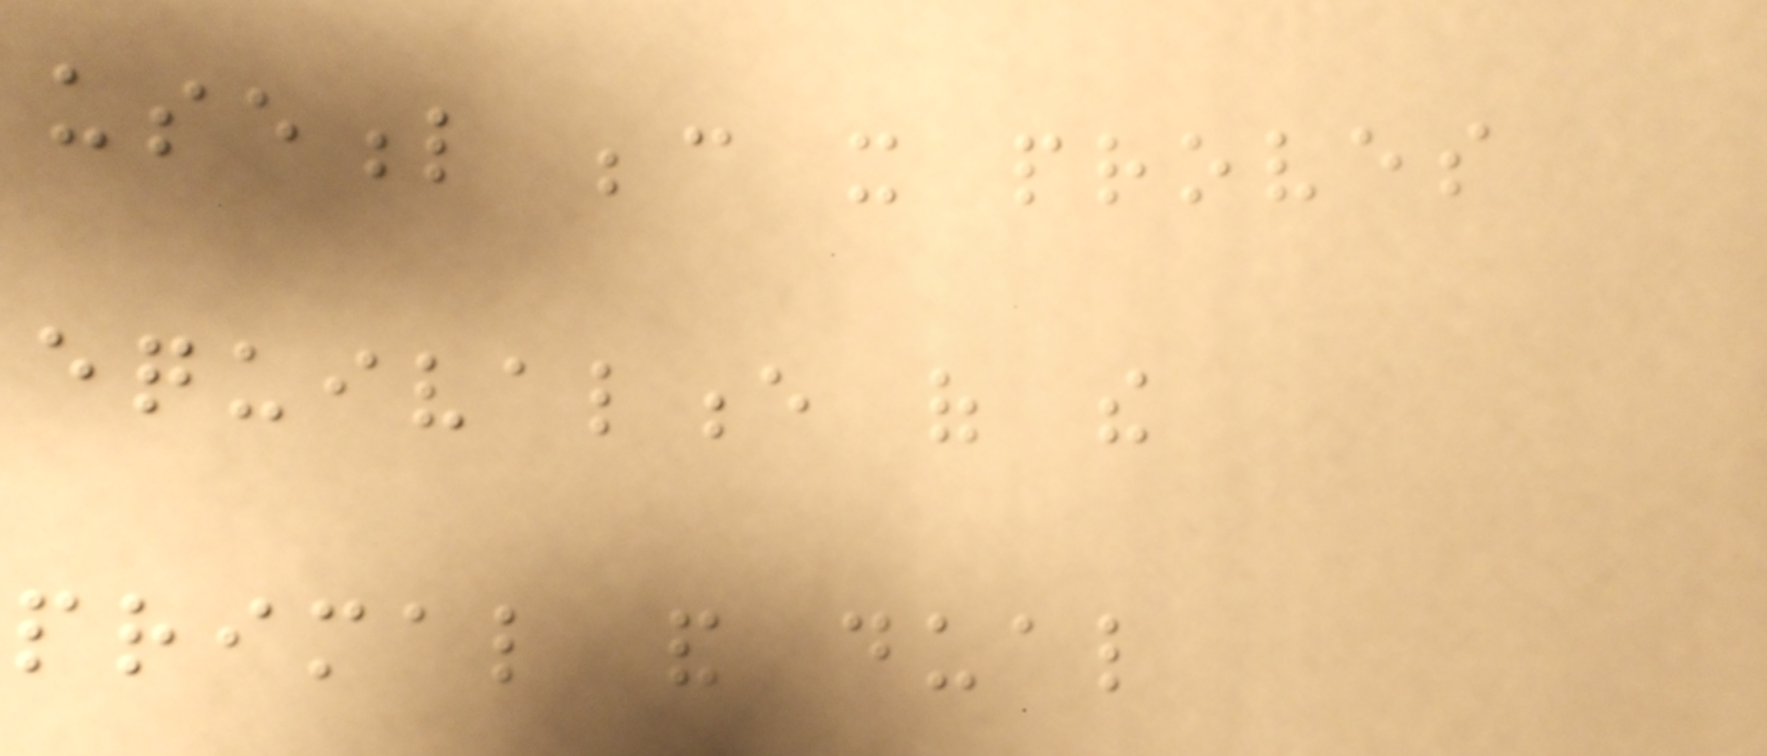useful because it proves
equivalence of the
primal and dual
